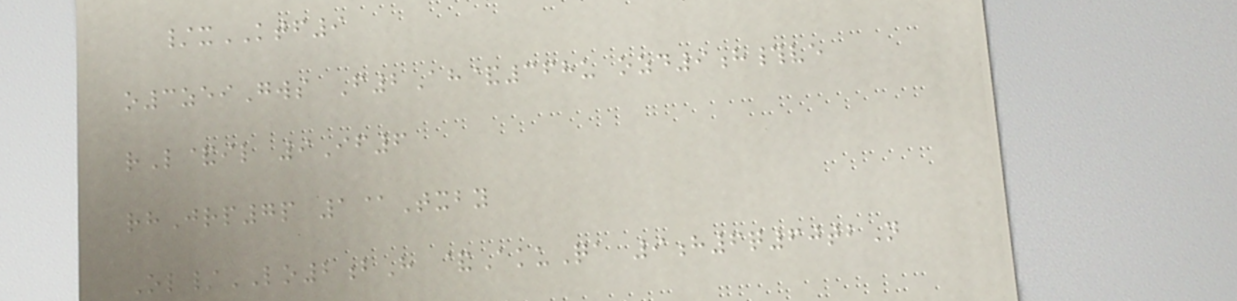/xKTF9
o3zeiGws F2Ah&368u ozd9h#ve
rL&il 9If6
rhJrp7p 1@Txby
Ol/LO2bH &AkuQa 9h6q60tbN
